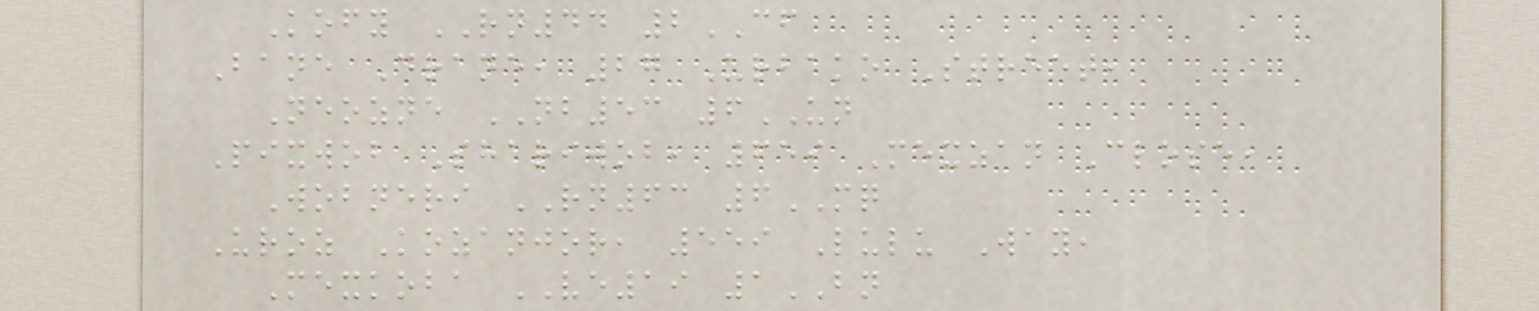Kofy RN44 2CF
Bane Drane, 27 Urbako Street,
Neozne NB53 6UN
Pixwob Shariwob, 659 Mexzan Close,
Wobneri RN63 6MQ
Uroz Kozanjor, 559 Lulu Way,
Mexkoba VE19 1BN
